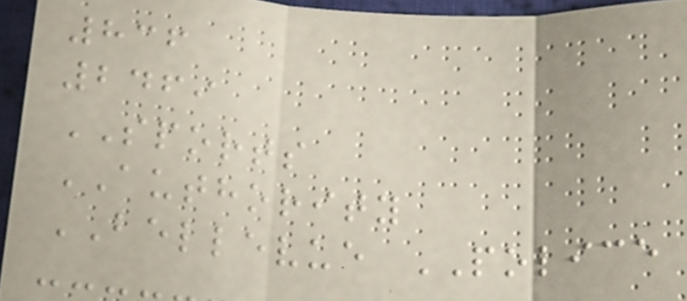836
2469
SPORTS
AUTHORITY
BELLEVUE POLICE
